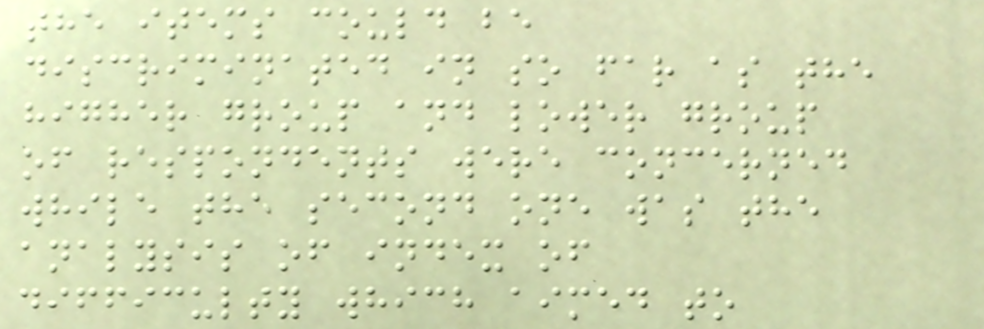the items could be
discriminated in so far as the
higher group and lower group
of respondents were concerned
while the second one was the
analysis of index of
difficulty which aimed to
